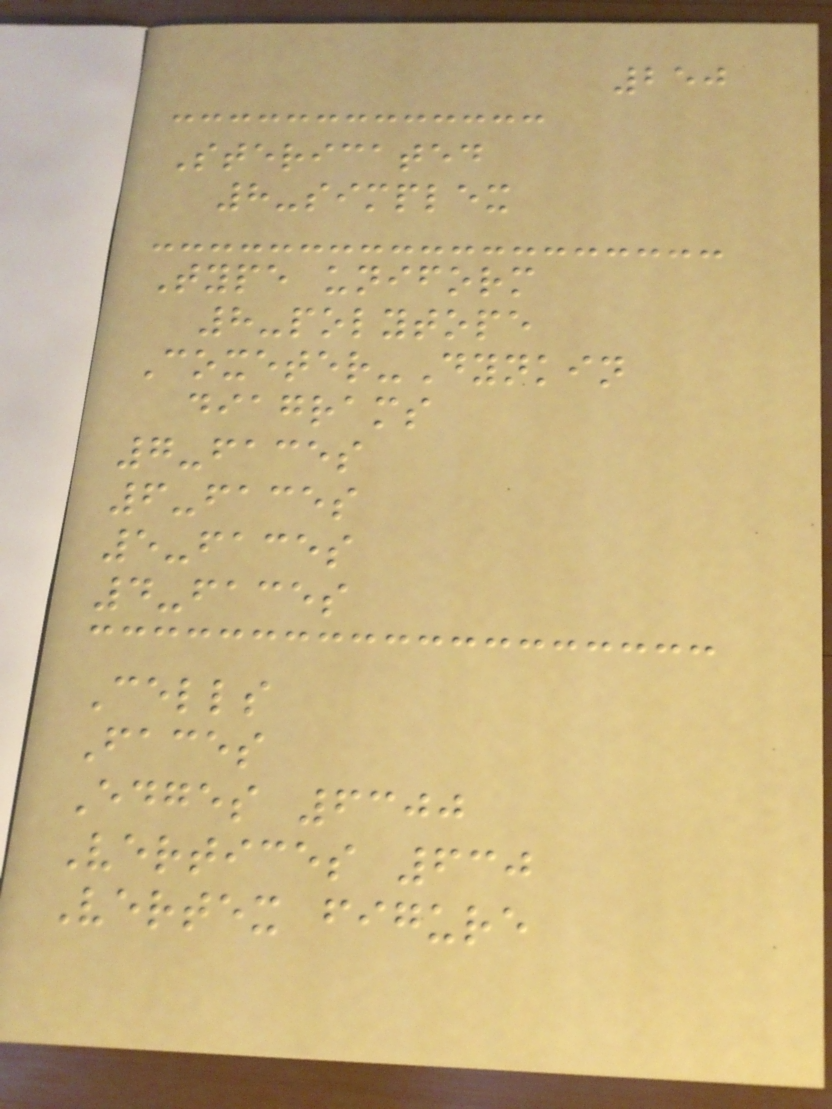250
Stericated
8-simplex
Type uniform
8-polytope
Coxeter-Dynkin
diagrams
7-faces
6-faces
5-faces
4-faces
Cells
Faces
Edges 6300
Vertices 630
Vertex figure
